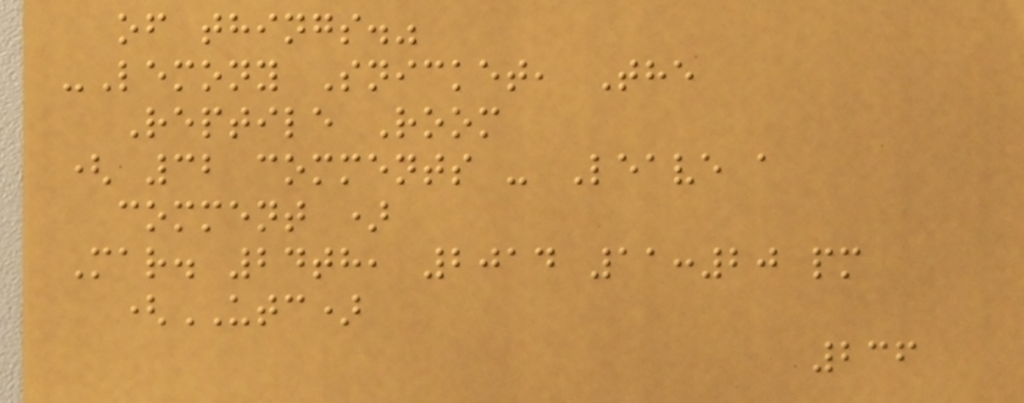of things."
-Lemony Snicket, The
Reptile Room
( 32 comments - Leave a
comment )
Mar. 24th, 2014 11:20 pm
(UTC)
236
